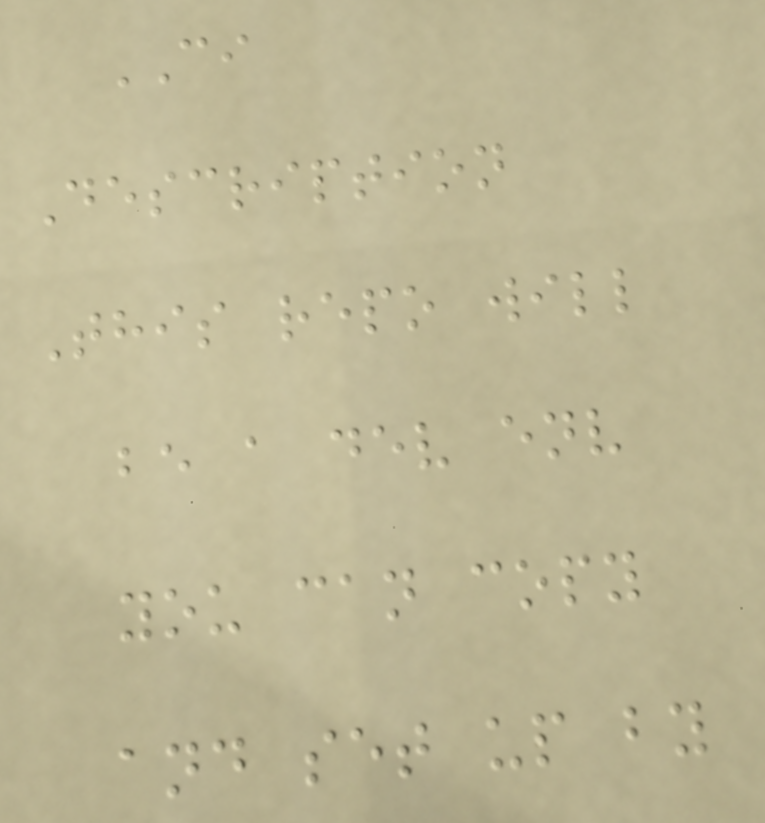CI
Description
This repo will
be a dev env
you can copy
and set up by
